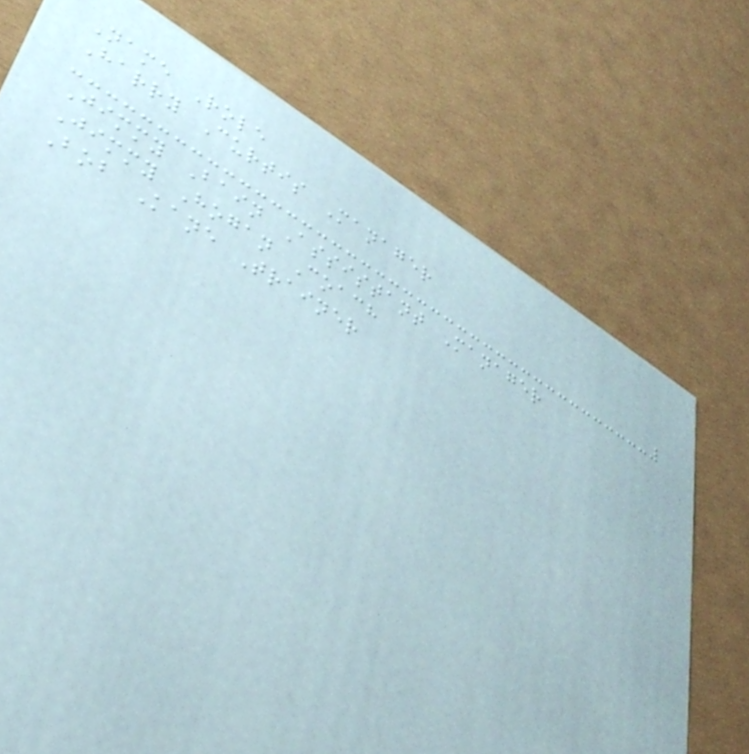Name Role
Harry Curtis Manager
Jimmy Bain Assistant Manager
Jimmy Hogan Coach
Bob Kane Trainer
